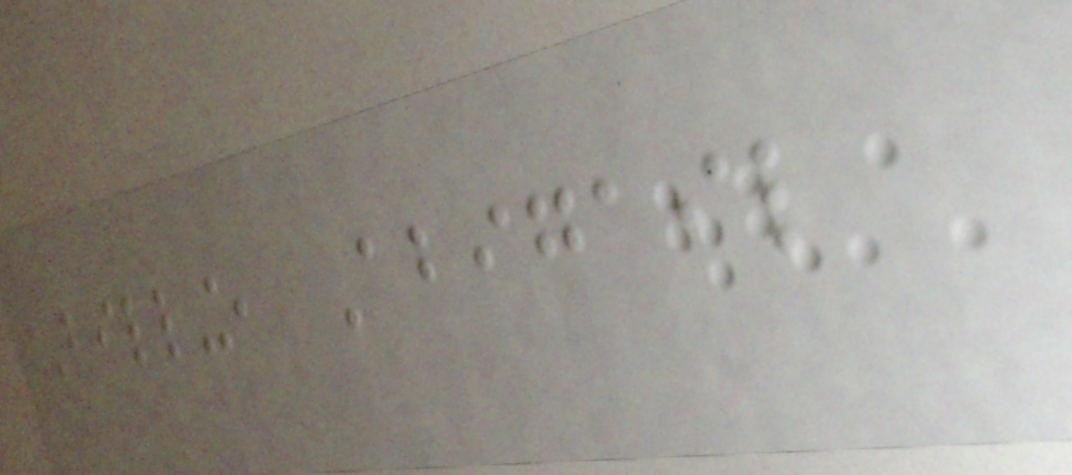Billing, Abigail
